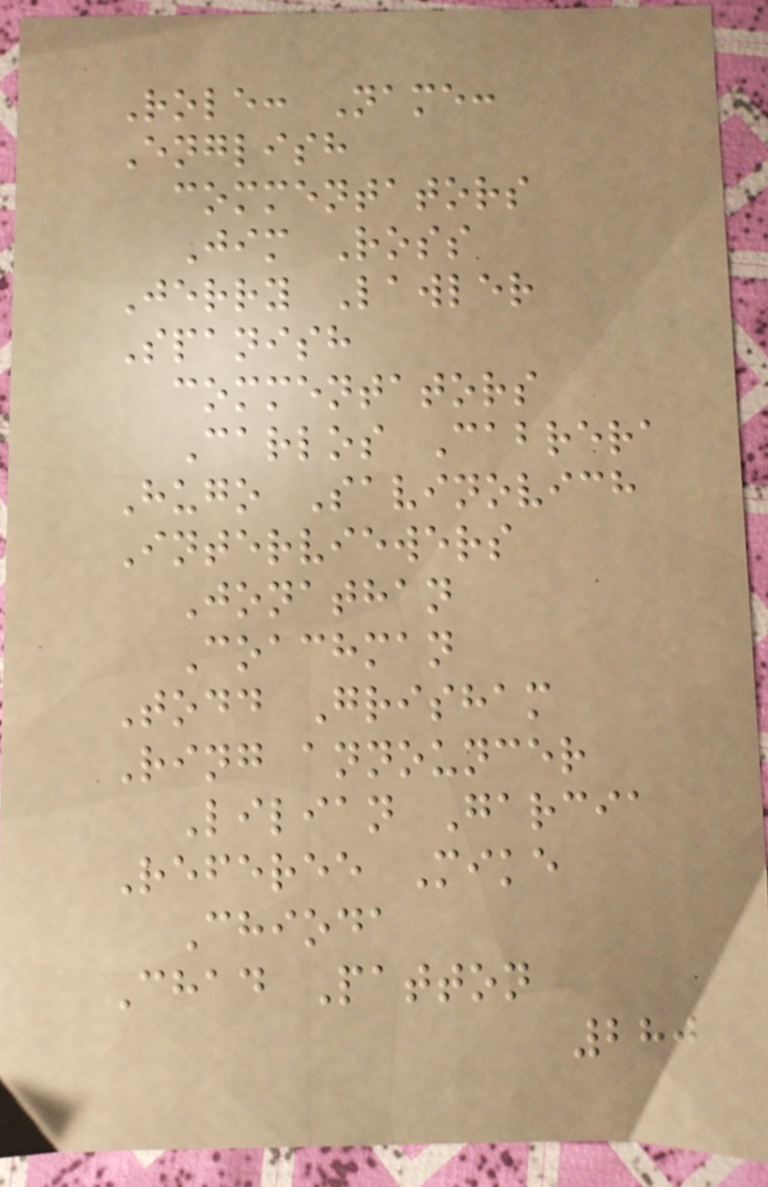Role: Name:
English
commentators
Jim Ross
Jerry Lawler
Spanish
commentators
Carlos Cabrera
Hugo Savinovich
Interviewers
Jonathan
Coachman
Todd Grisham
Ring announcer
Lilian Garcia
Referee Mike
Chioda
Chad Patton
280
